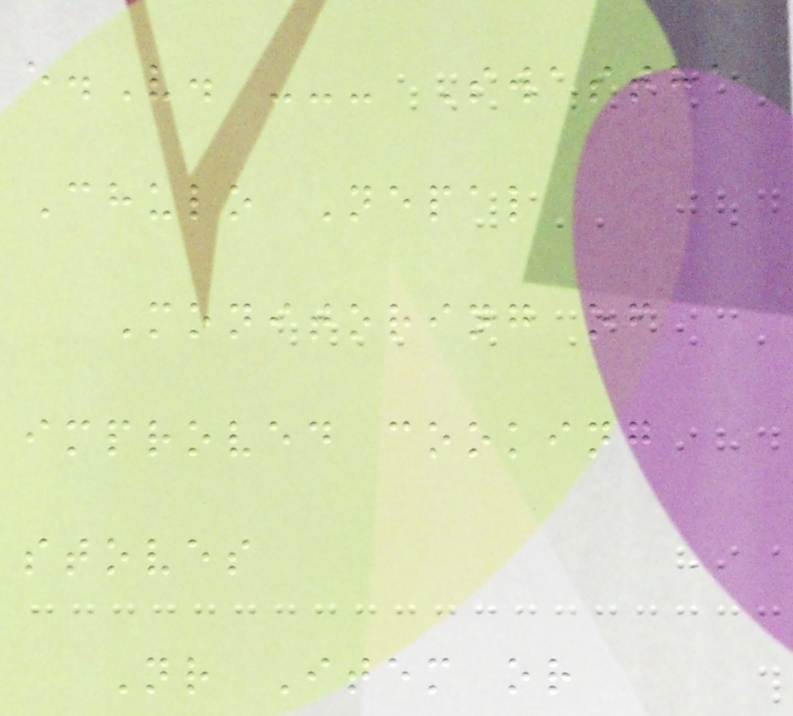e.V. --- Swastha
Chulo Nepal
Monitoring of
improved cooking
stoves
Nr Item or
